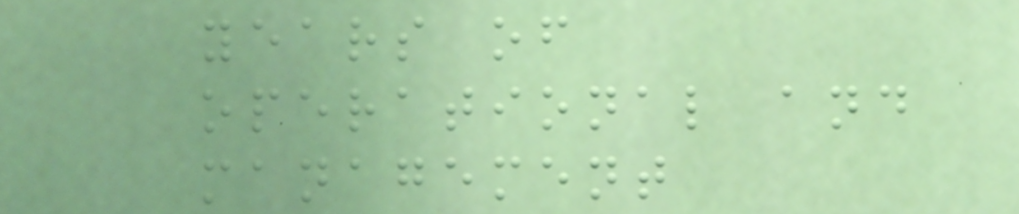years of
operational and
management
